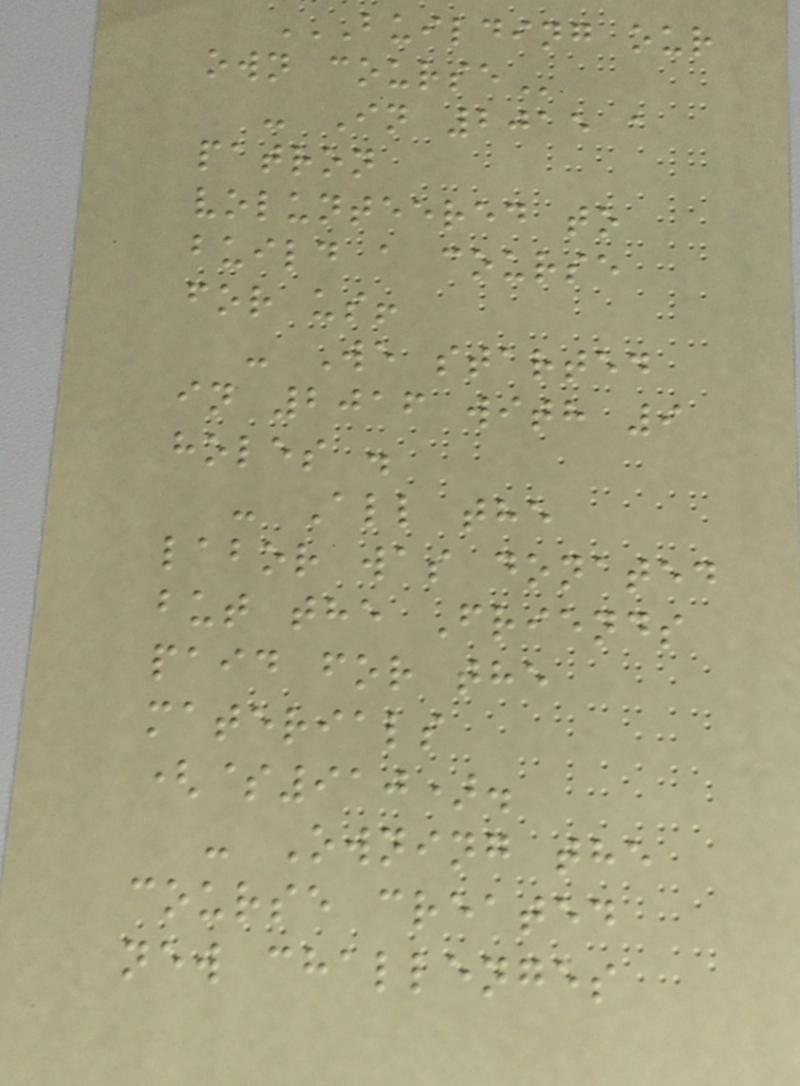BUILDING OUR
OWN COURSE
- In 2015 a
patron
volunteered to
build a course
for us!
- We started
in 2016 with 9
holes .
- All the
labor was donated
but the Friends
paid for the
materials
($910).
- Owning the
course created
new challenges
